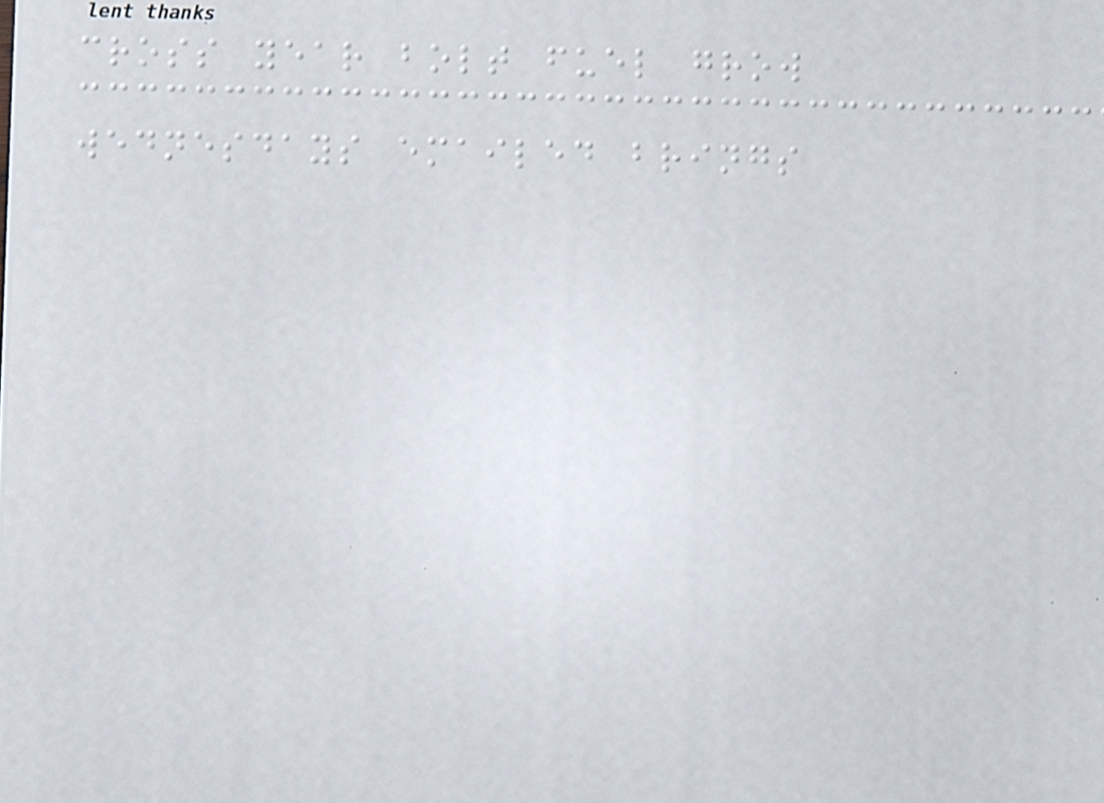cross year bolt fuel grow
wednesdays emailed brings
